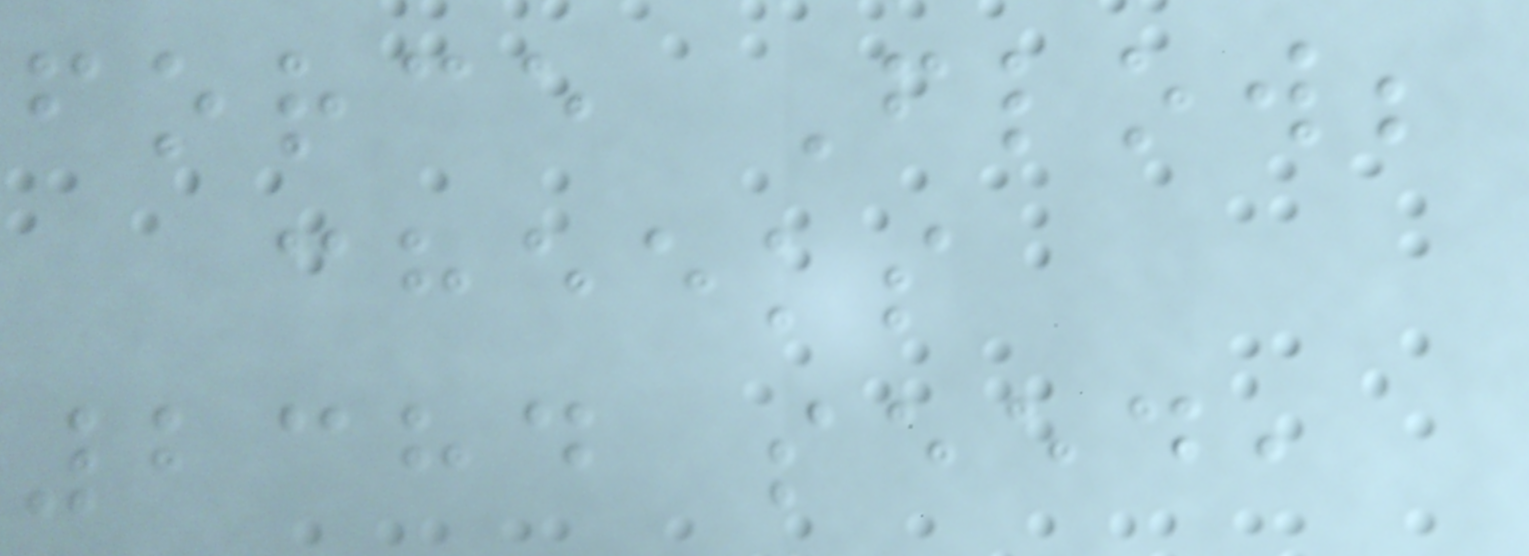force Flow;
cheeks
2384 seed,
